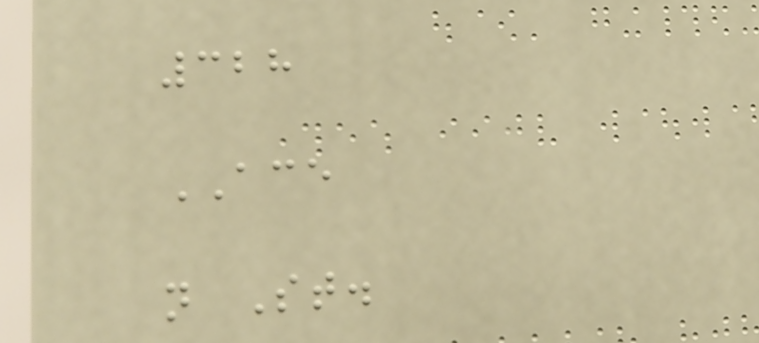328
ACE
n St.
